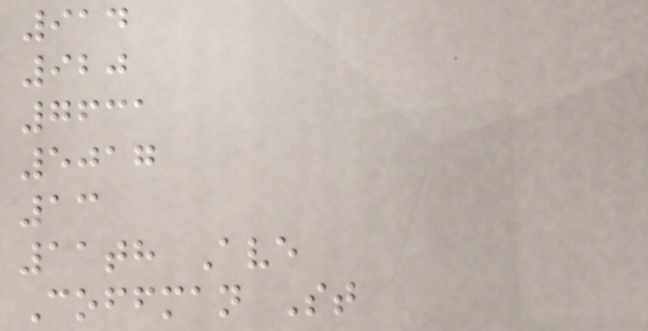914
920
7631
5017
13
11th Ave
Coffman St
